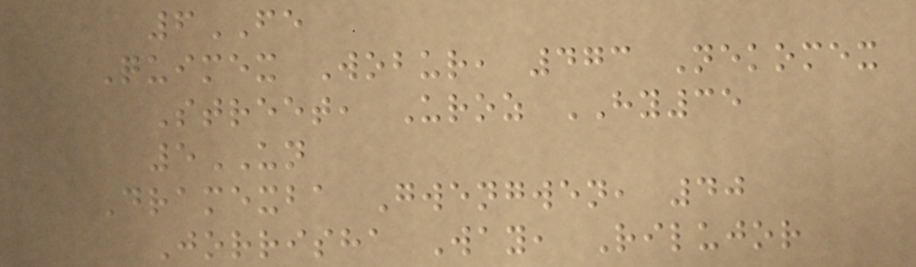6FE
Quimex Wobur, 473 Nekomex
Street, Uroz HY35
5UN
Dramexba Gwengwen, 40
Jorrisha Way, Rilujor
